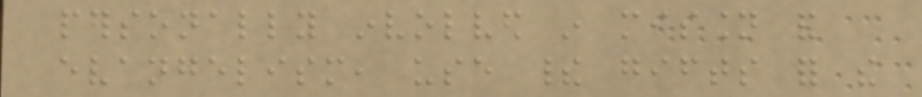personally involved in mission and
evangelism, use their gifts for the
